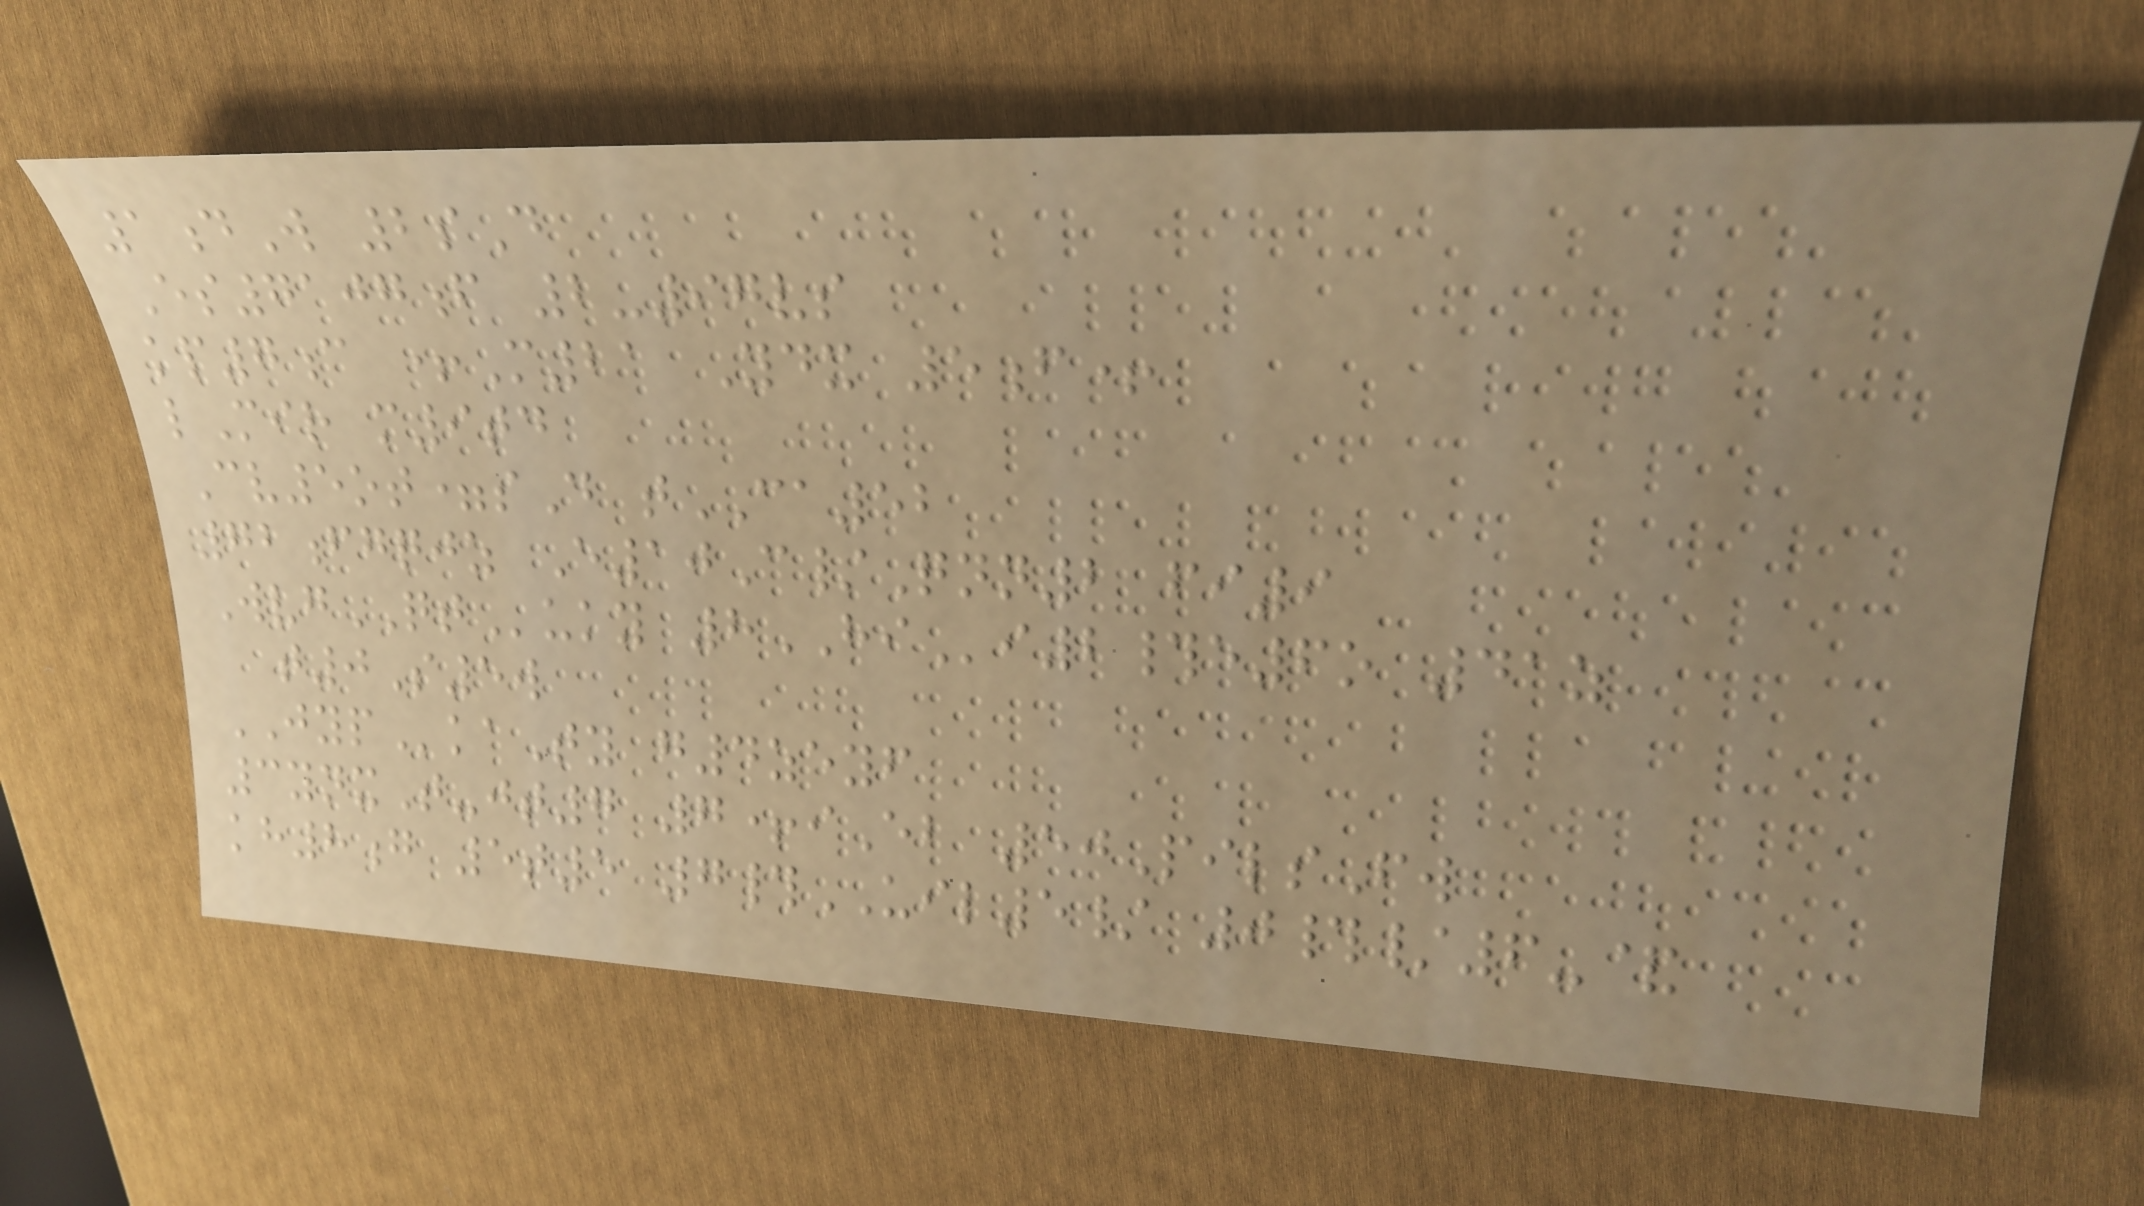1dW 2sD
Es7107f 2-97vs
kp7c +M21 Ydx 5f+
lMir m9td
Cv5ot=sD tCA52
72fgqjz E10C/Qnn2 fi9
WvgQTuky 8HIi2#e6o 41z
t0S5w
JYPkaTy g4zeyf
3ynxT-jt7 7+iEb 50PilsFw
kh8g 5t5 7#UIL5/ 0#/6-&
